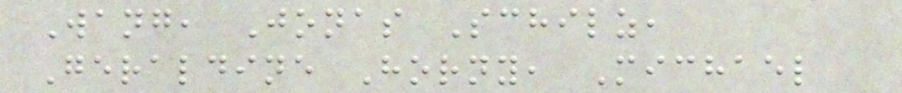Wang, Jonas Schilz,
Geraldine Horny, Michael
